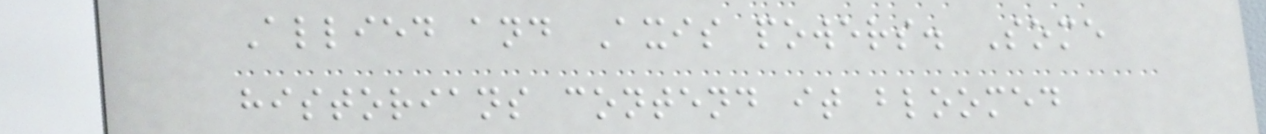Allied and Axis powers. Some
historians contend it bloomed
